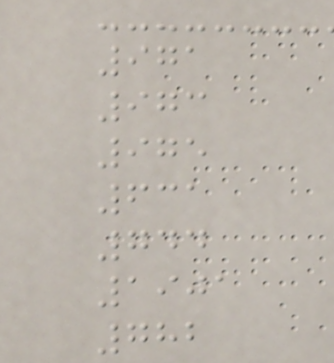971
973
975
631
744
1901
782
